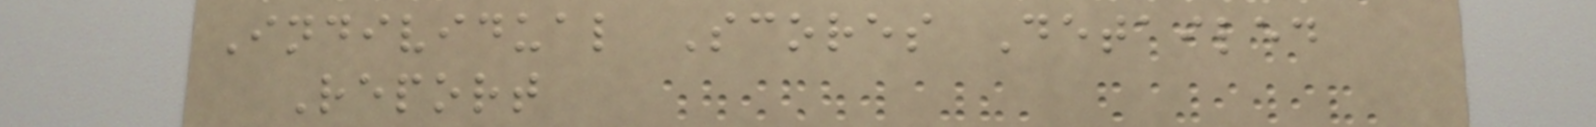Individual Scores Detailed
Report
